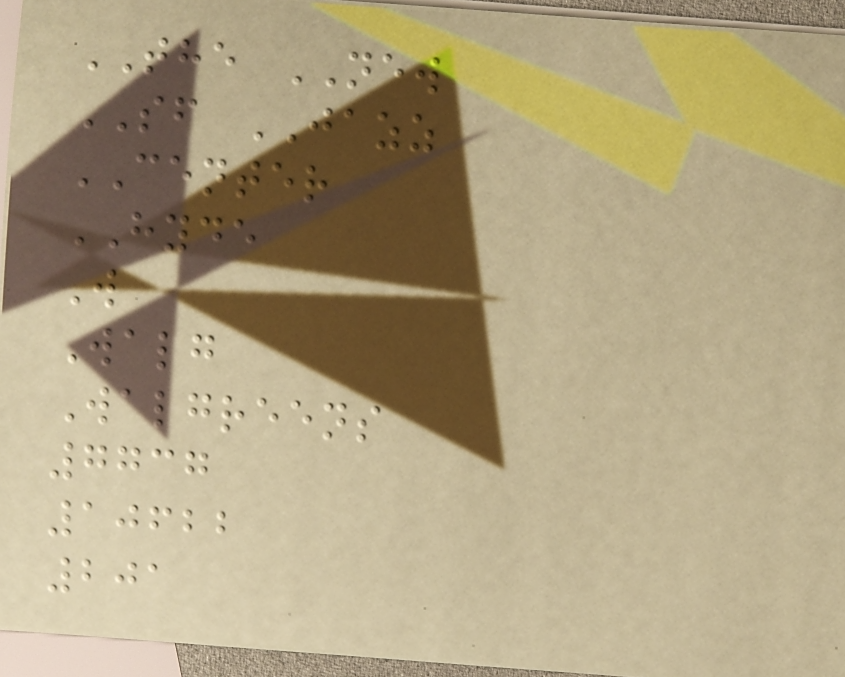THE NEW
SF JAZZ
CENTER
HYDE
W
Walg
Walgreens
7737
10622
201
